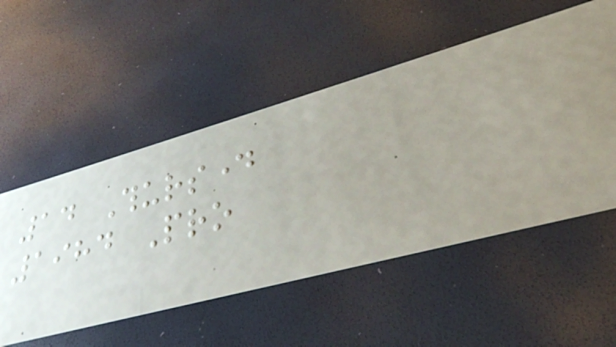14 Thursday
1984 Pro
